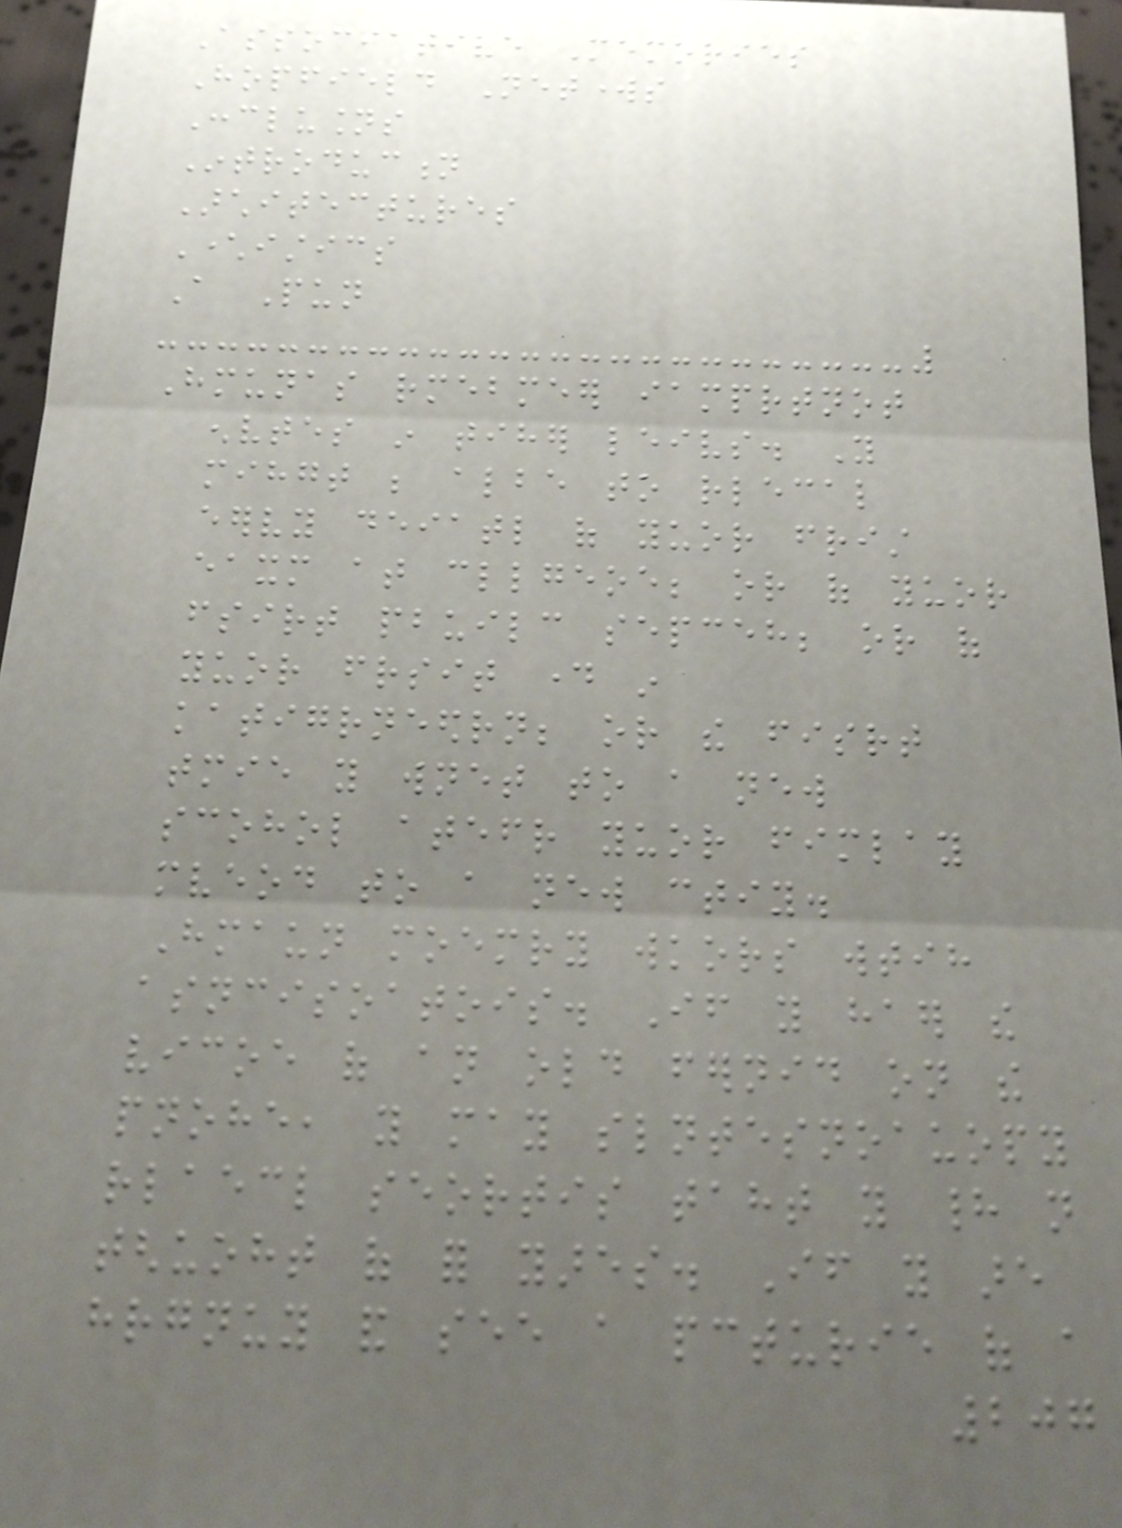Associative Memories
Hopfield Networks
Conclusions
Introduction
Architectures
Characteristics
A Pun
Hmunas rmebmeer iamprtnot
envtes in tiher leivs. You
mihgt be albe to rlecal
eervy deiatl of yuor frist
eaxm at cllgeoe; or of yuor
fsirt pbuilc sepceh; or of
yuor frsit day in
katigrneedrn; or the fisrt
tmie you wnet to a new
scohol atefr yuor fimlay
mveod to a new ctiy.
Hmaun moemry wkors wtih
asncisoatois. If you haer the
vicoe of an old fernid on the
pnohe, you may slntesnoauopy
rlaecl seortis taht you had not
tghuoht of for yares. If you are
hrgnuy and see a pcturie of a
207
